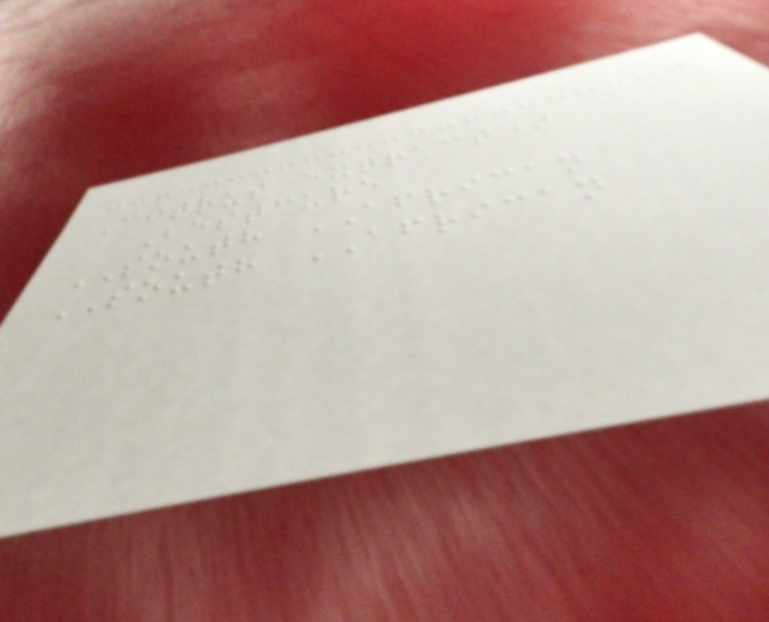Citrus extract)
Bestcure
SOUTH AFRICAN
SOUTH AFRICAN
